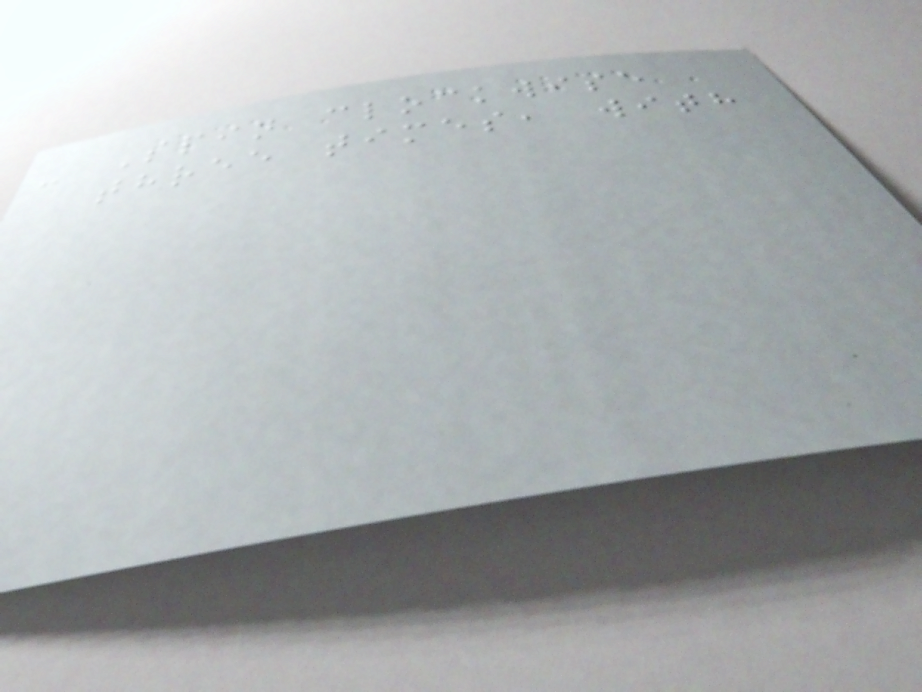- Spin clockwise
three times, with
